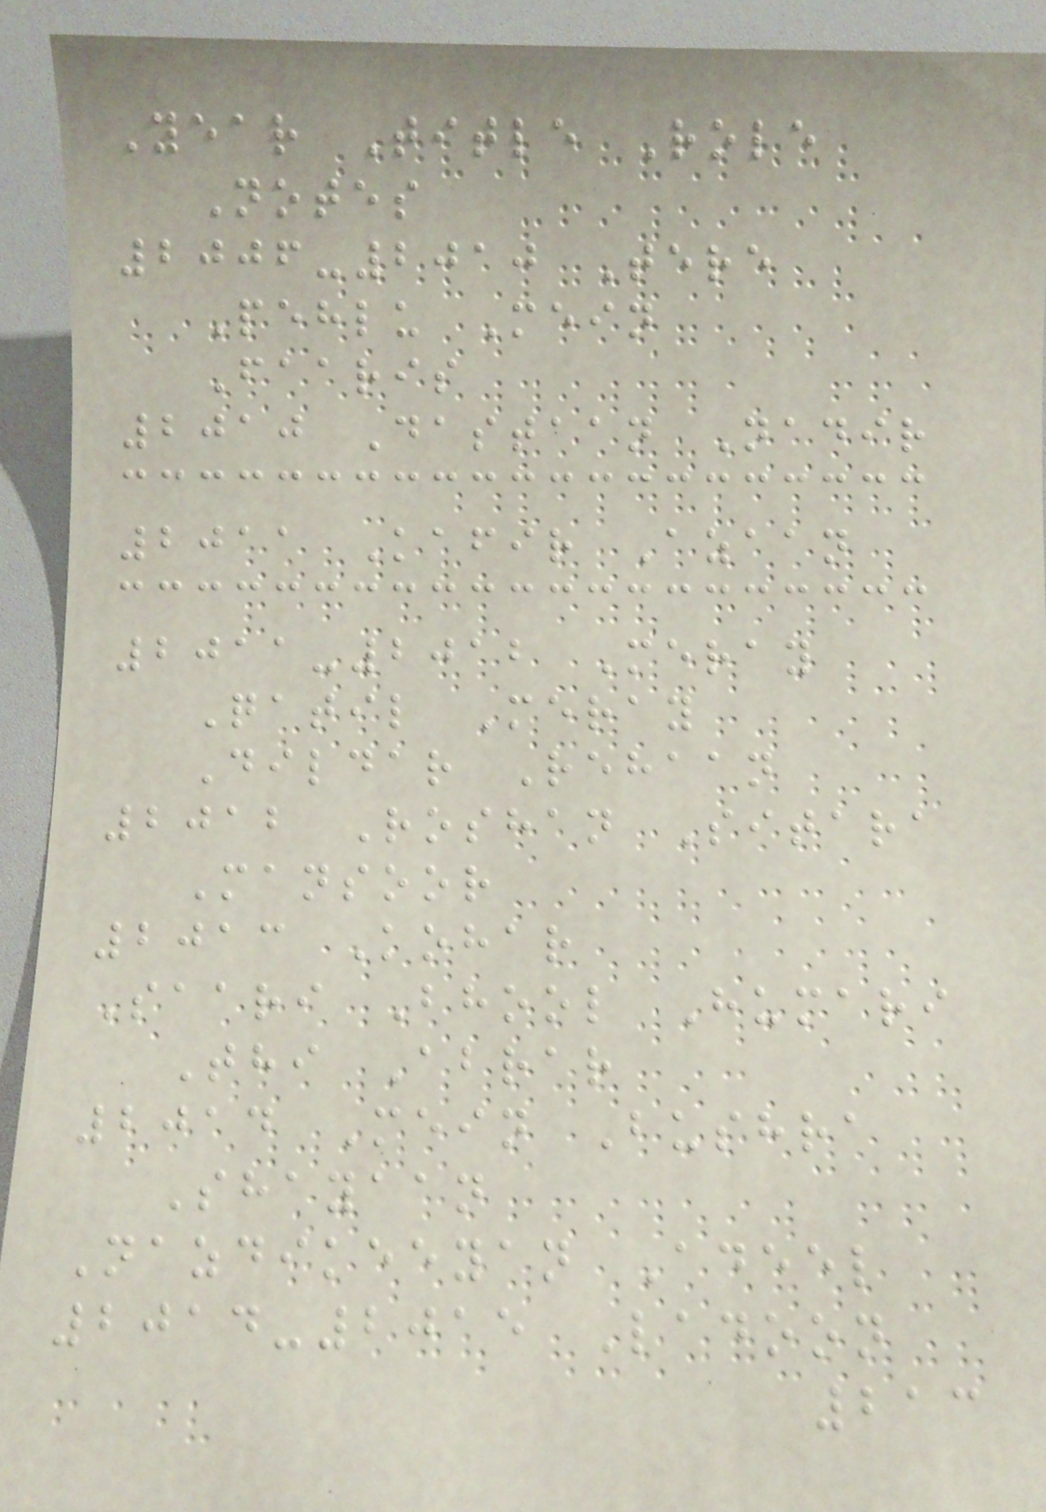Year Title Role
Notes
2006-2010 Tere
Pehlu Mein
Faaris
2010 Dastaan Nadir
2011 Kafir Azaan
2011-2012 Meray
Qatil Meray
Dildar Rehaan
2012 Roshan Sitara
Mansoor
2013 Kohar
Saari Bhool Humari
Thi Abrar
2014 Mein Bushra
Shayaan
Nazdikeeyan Adeel
2014-2015 Ladoon
213
